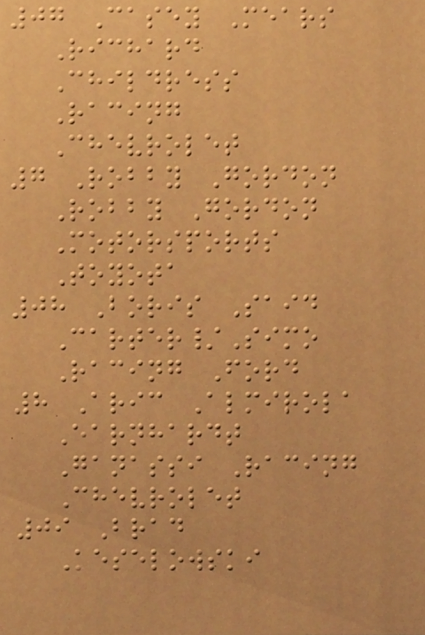07 Casey Mears
Richard
Childress
Racing
Chevrolet
7 Robby Gordon
Robby Gordon
Motorsports
Toyota
08 Boris Said
Carter/Simo
Racing Ford
8 Aric Almirola
Earnhardt
Ganassi Racing
Chevrolet
09 Brad
Keselowski
